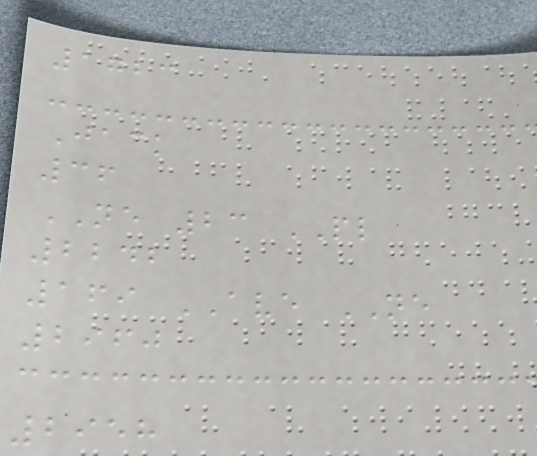1723
Jack
36
NE 23 PL
2242
169 AVE NE
2960
2958
